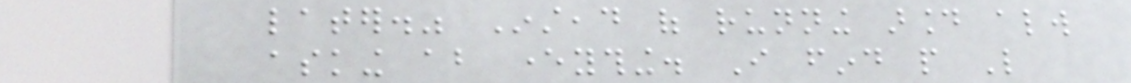later." Instead of running around always
asking about everything. I find people Like
